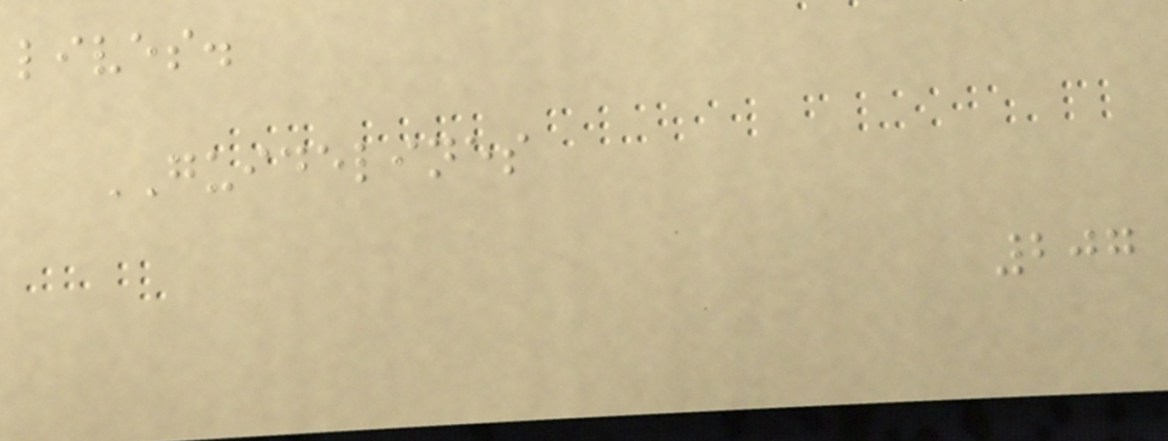lives.
GUIDELINES
207
